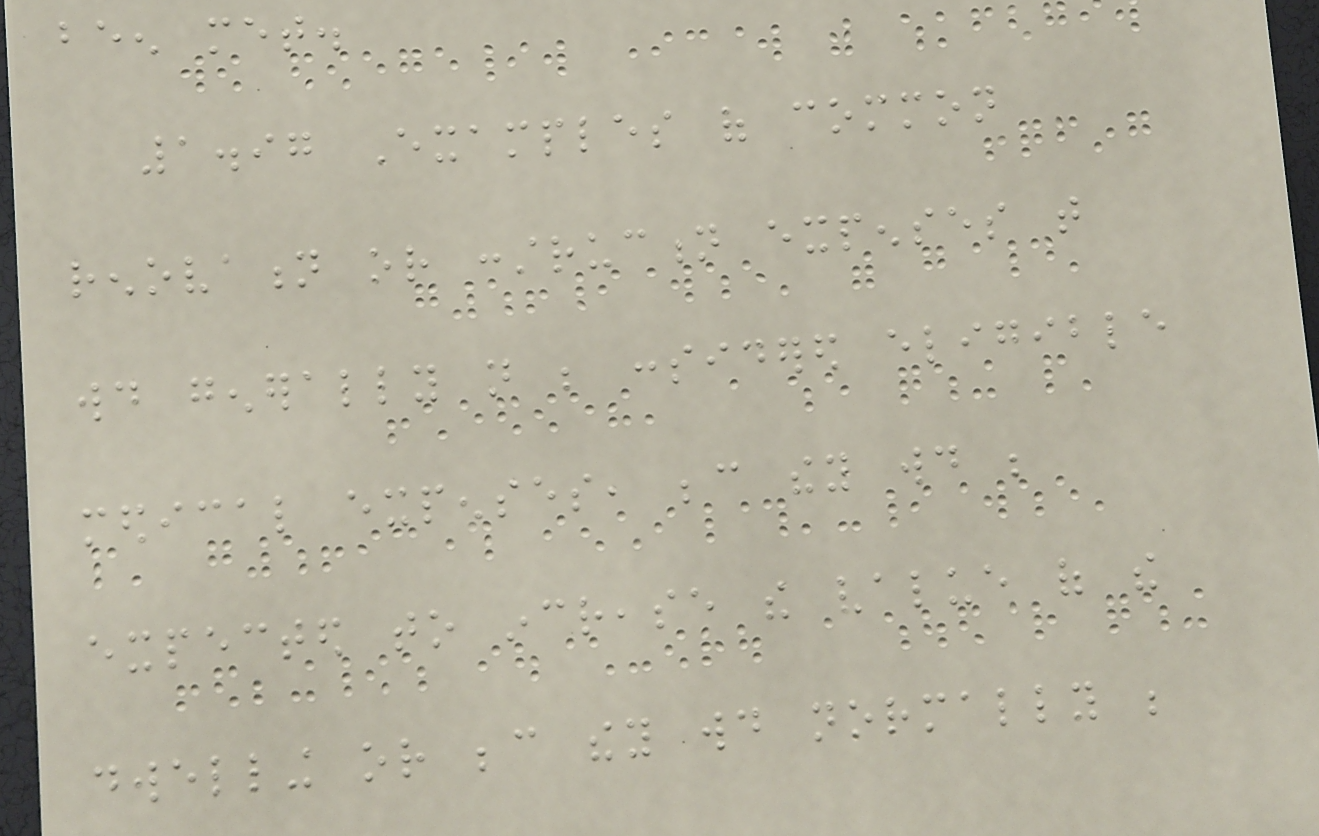been met.
1.97 Examples of common
renovation or construction expenses that
would generally not be considered eligible
medical expenses, because they would be
expected to increase the value of the
dwelling or because they would normally be
